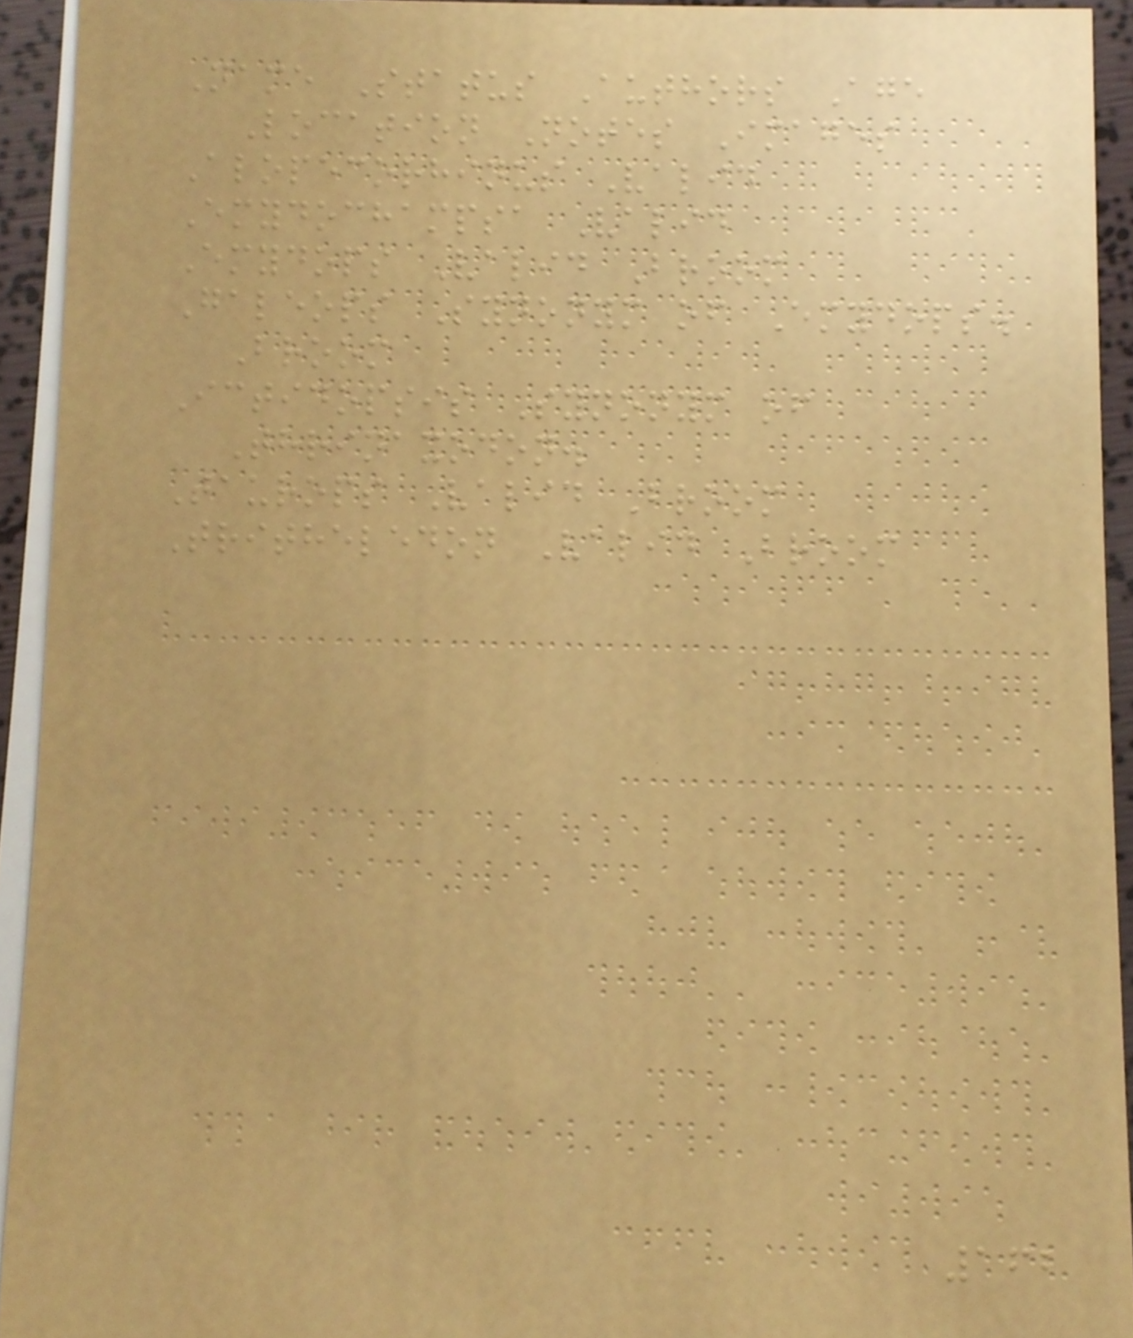Name Status Authors Age
Location Notes Images
Alopecorhinus Valid
Emydochampsa Valid
Emydops Valid Broom
Galeops Synonym of Emydops.
Broom
Ictidopsis Synonym of
Thrinaxodon.
Taurops Valid Broom
Tritheledon Valid Broom
162
